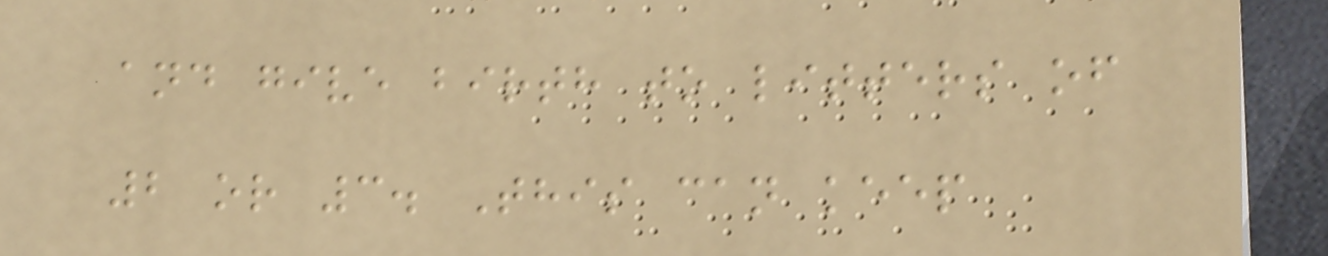and give birth to litters of
2 or 3. This can keep
